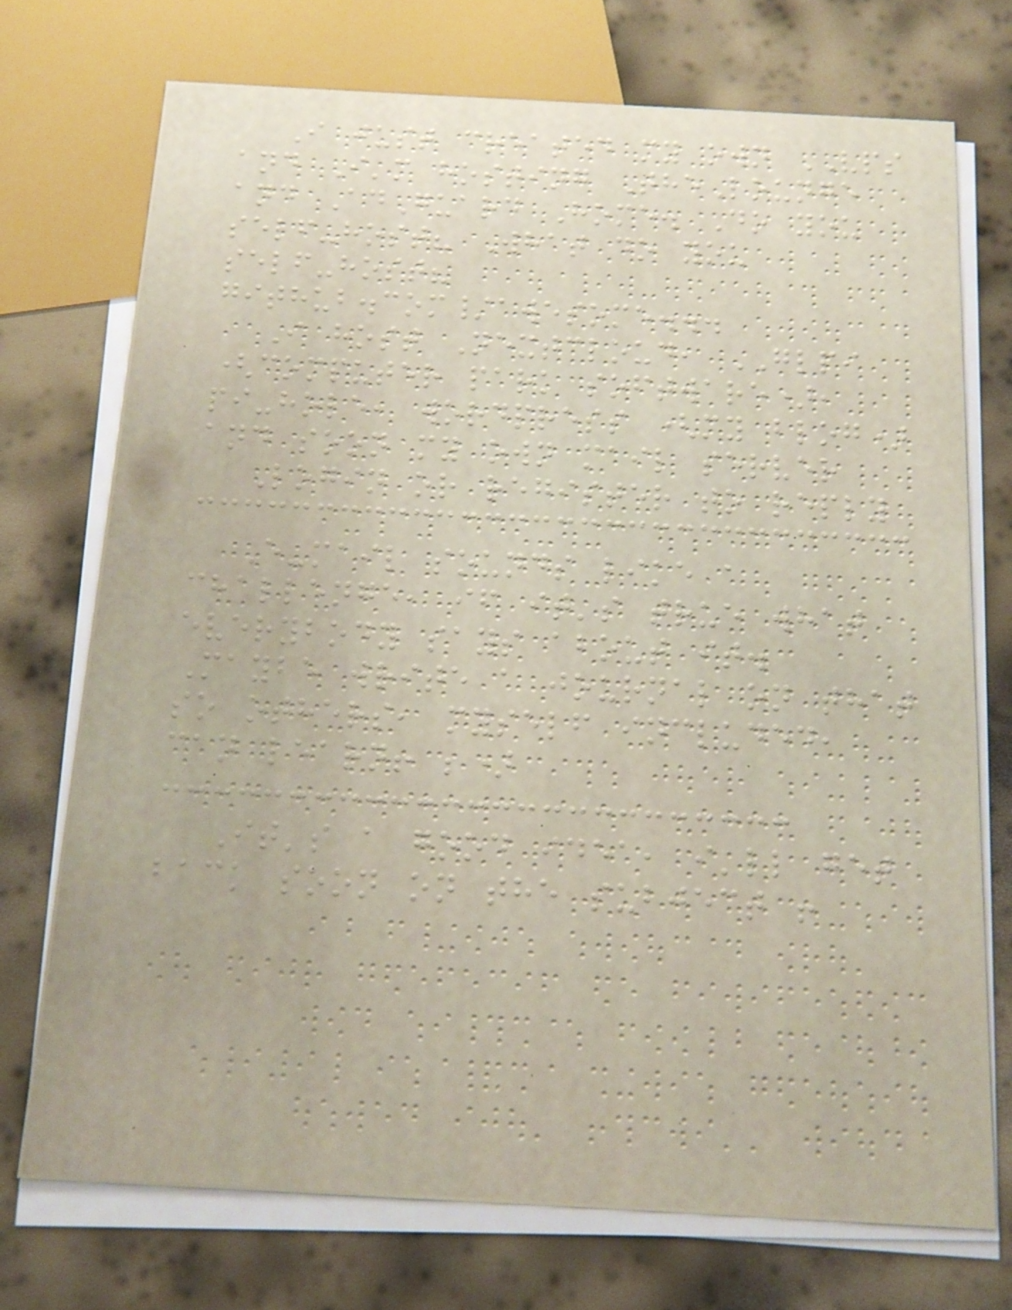I just created my own VPS
and I'm hosting TheLounge
and AdGuard Home. Do you
self-host? What do you
self-host?
github.com/awesome...
I host Nextcloud, GLPI
(computer park software),
pi-hole, wordpress (my blog)
and soon my own mail server
Login or register to reply
E-mail sounds like a
challenge, if it's true what
everybody says about it.
Maybe write a journal on that
so others, myself included,
can learn! ;)
It's a good idea, i'll get
back soon on the subject !
